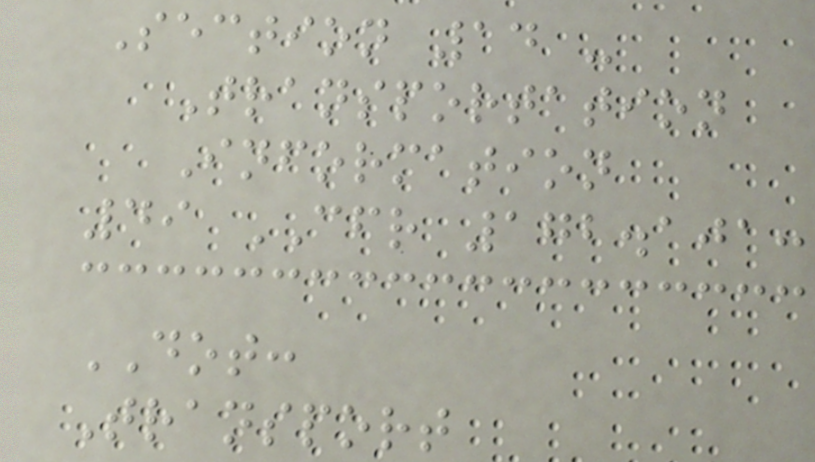Section 14 -
Transportation
Information
49 CFR 172.101:
DOT:
Transport
